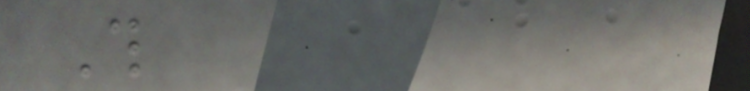This
